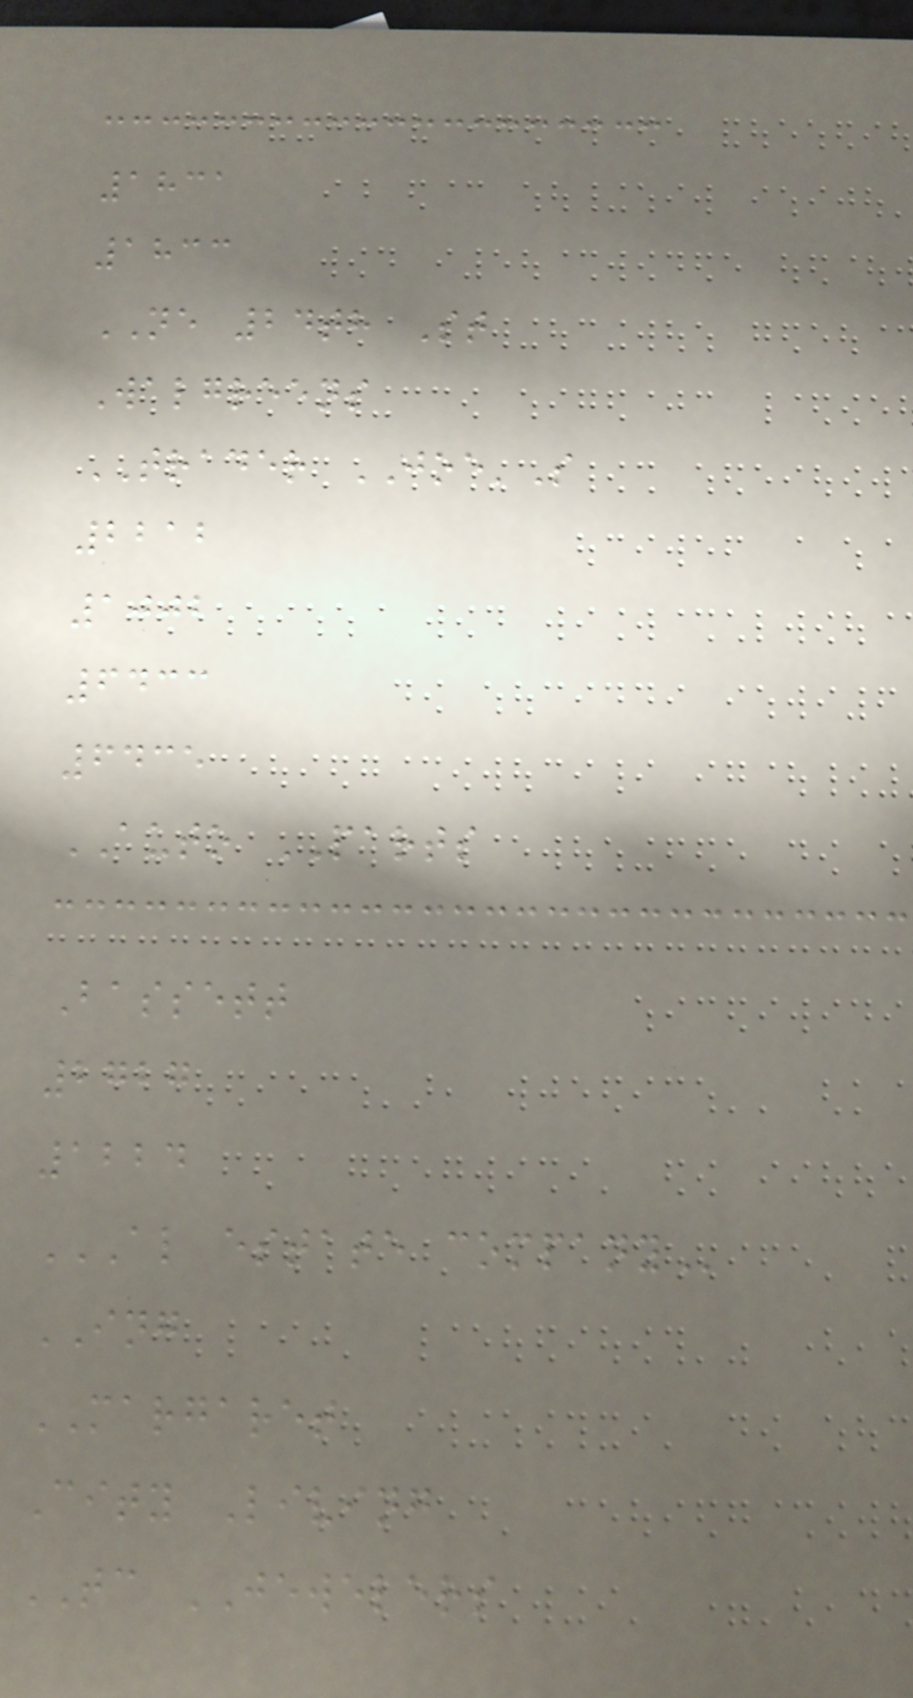1831
1833
NE 24th St
Walgreens
TRADER JOE'S
2212
1002
6433
6435
AUTO PARTS
Bassett
2727
1224
AL ESTATE COMPANY
ING
MARGARET
City Living
TC JEWELERS
